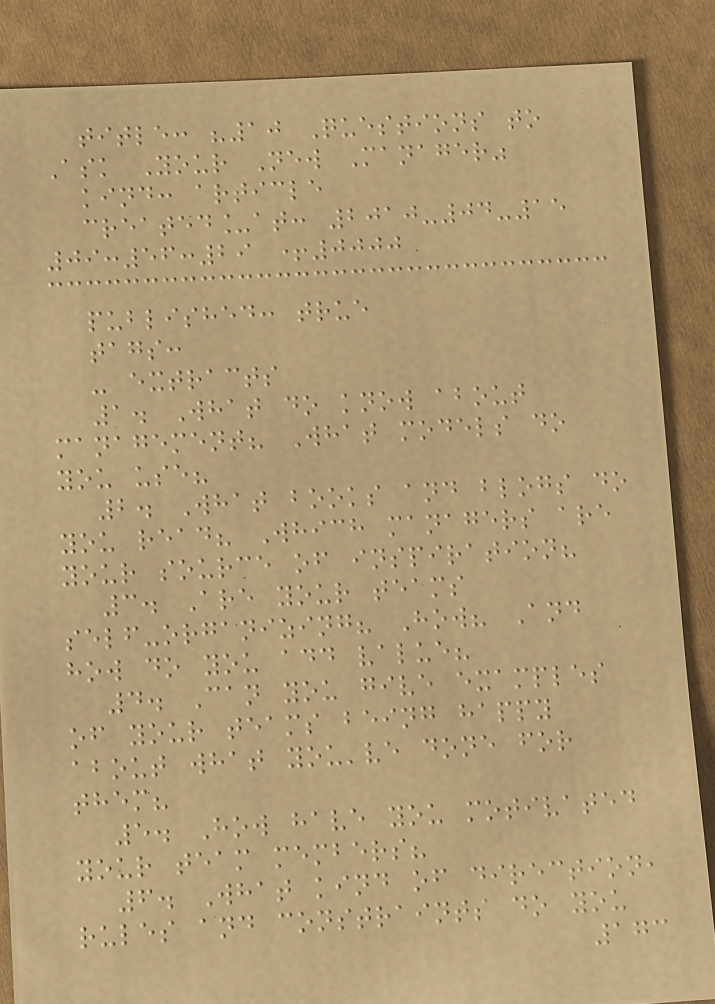title: "10 Questions to
Ask Your New Manager"
kind: article
created_at: 2010-04-15
09:56:29 +0000
published: true
tags:
- extracts
1. What do know about
management? What models do
you use?
2. What books and blogs do
you read? Which managers are
your source of inspiration?
3. Are your teams
self-organizing? How? And
how do you add value?
4. Can you give examples
of your teams being happy
about what you've done for
them?
5. How have you motivated
your team members?
6. What kind of direction,
rules and constraints do you
173
